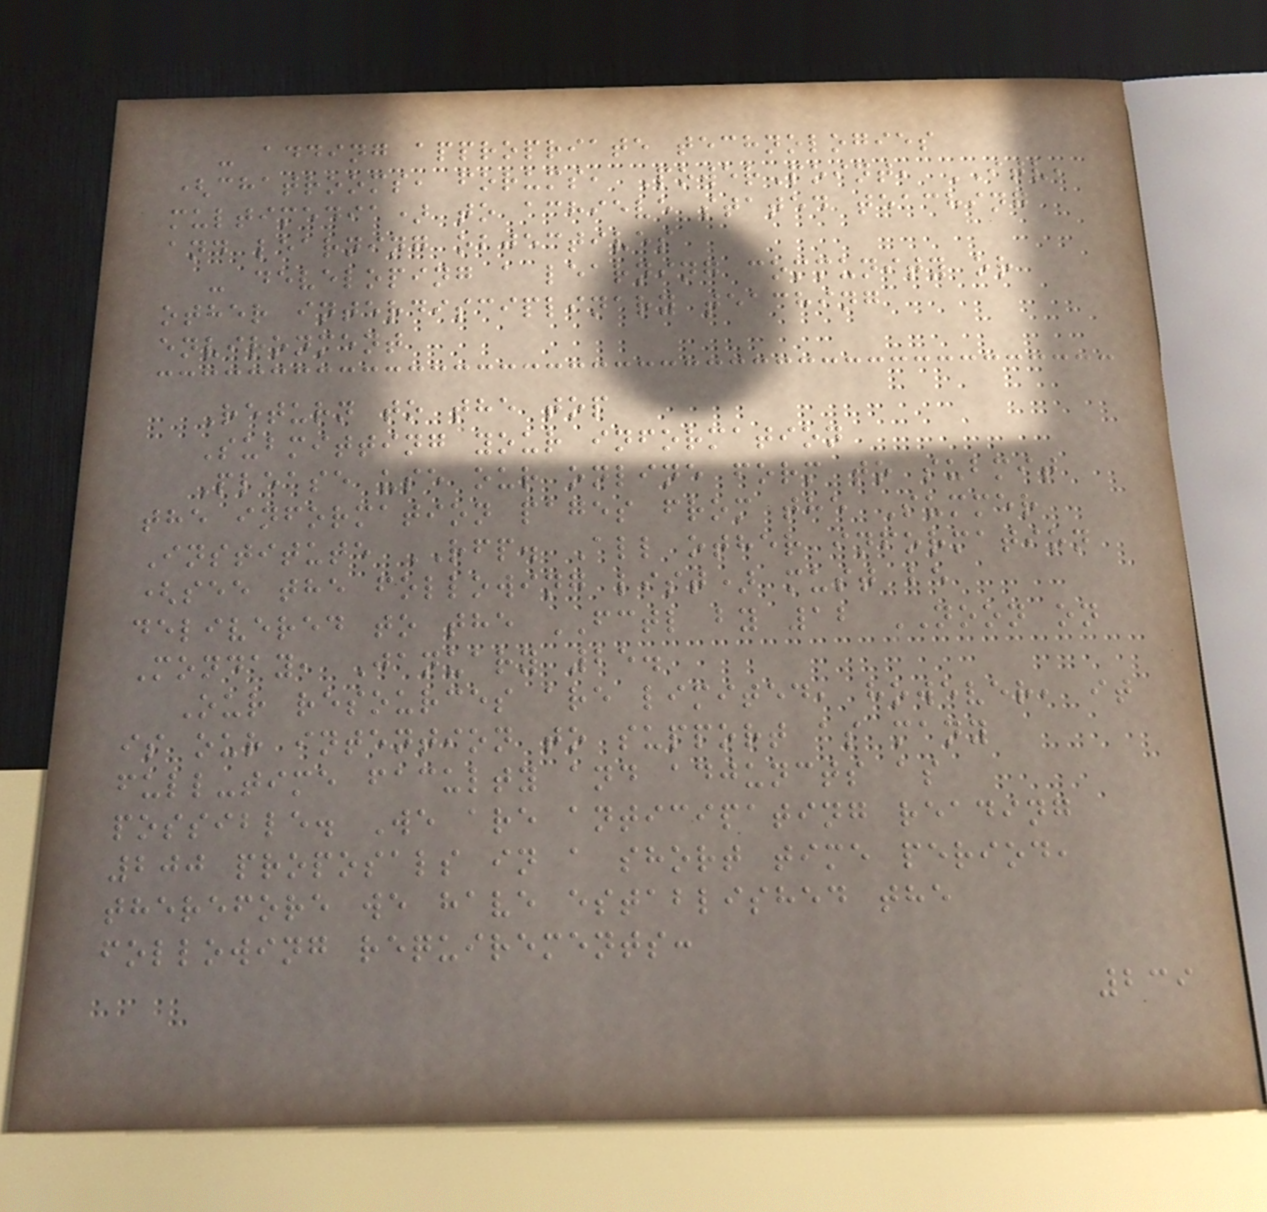- adding appropriate technologies
(chatrooms, forums, PowerPoint, ITV,
multimedia) to achieve stated teaching
and learning objectives
- developing a learning community or
other interdisciplinary teaching
environment
Return to the top
Submitting your information
Please use our online form to submit
the information pages from the Summer
Institute RFP. All other information
(see the following list) must be
delivered to the FCTL by 12 NOON on
Monday, January 25.
Our resources are limited, however, it
is our intention to support as many
full-time faculty and adjuncts as
possible. We are anticipating reading
200 proposals in a short time period,
therefore we have established the
following requirements:
239
